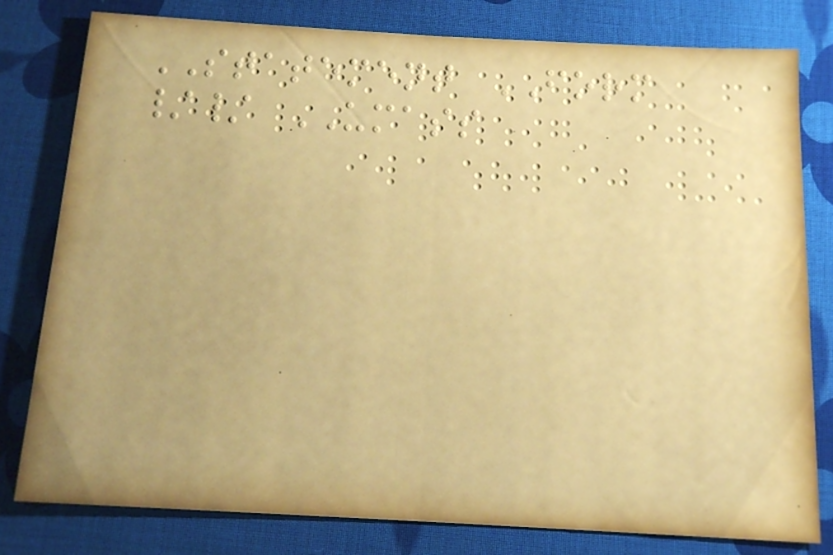STATEMENT FORM
// UMASS
